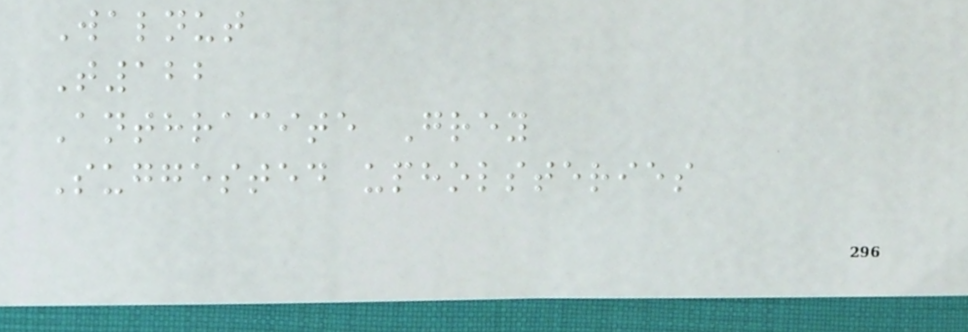Walnut
T122
Anthracite Grey
Suggested upholsteries
